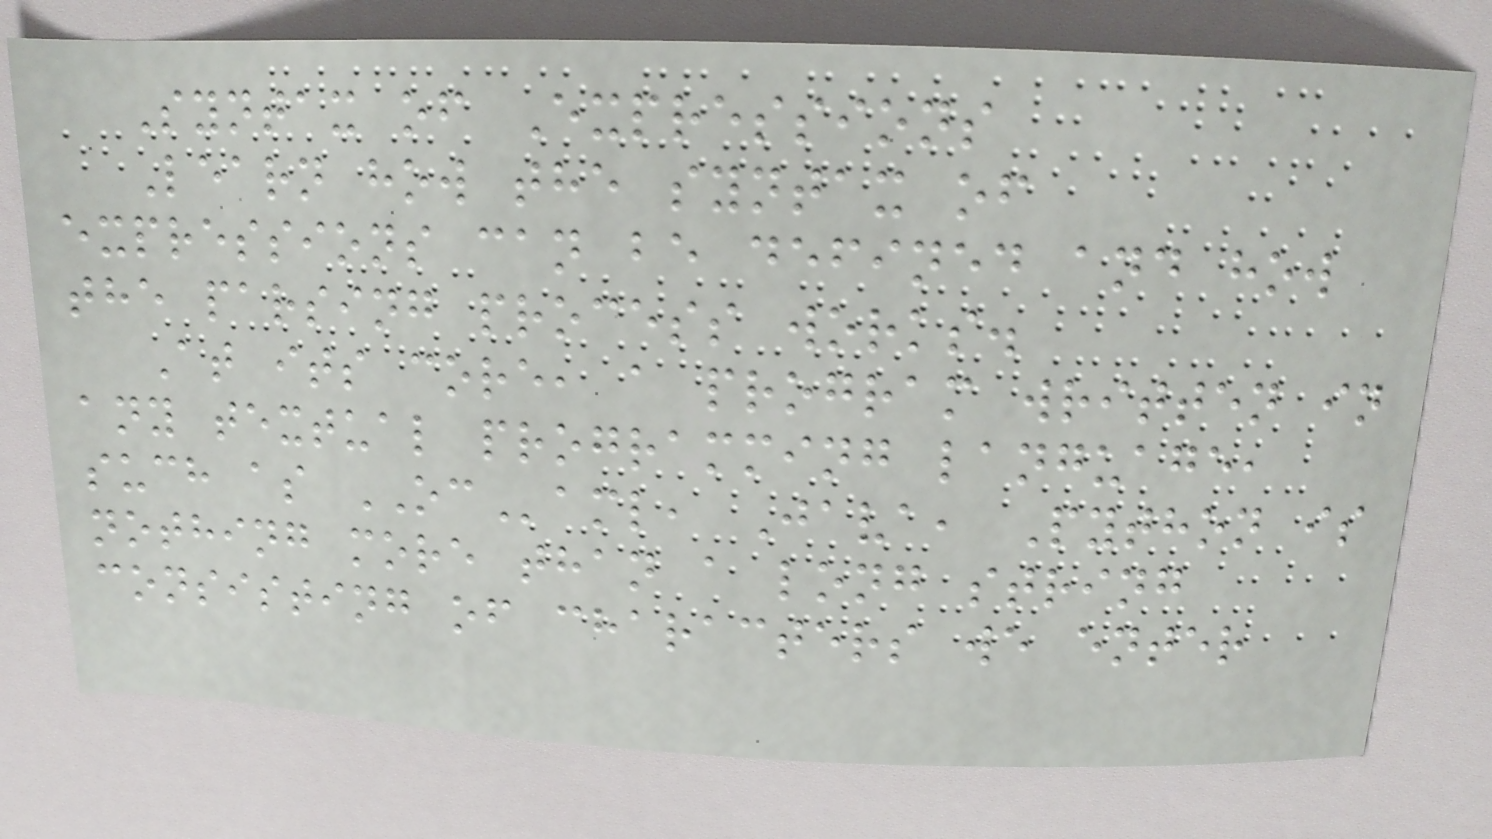Syntax of Expressions
Learn how the syntax of
expressions can be defined and how
the parsing process works.
At its core, a program written in
any textual programming language,
such as OCaml, Java, Python is
nothing more than a long string
consisting of characters we enter
